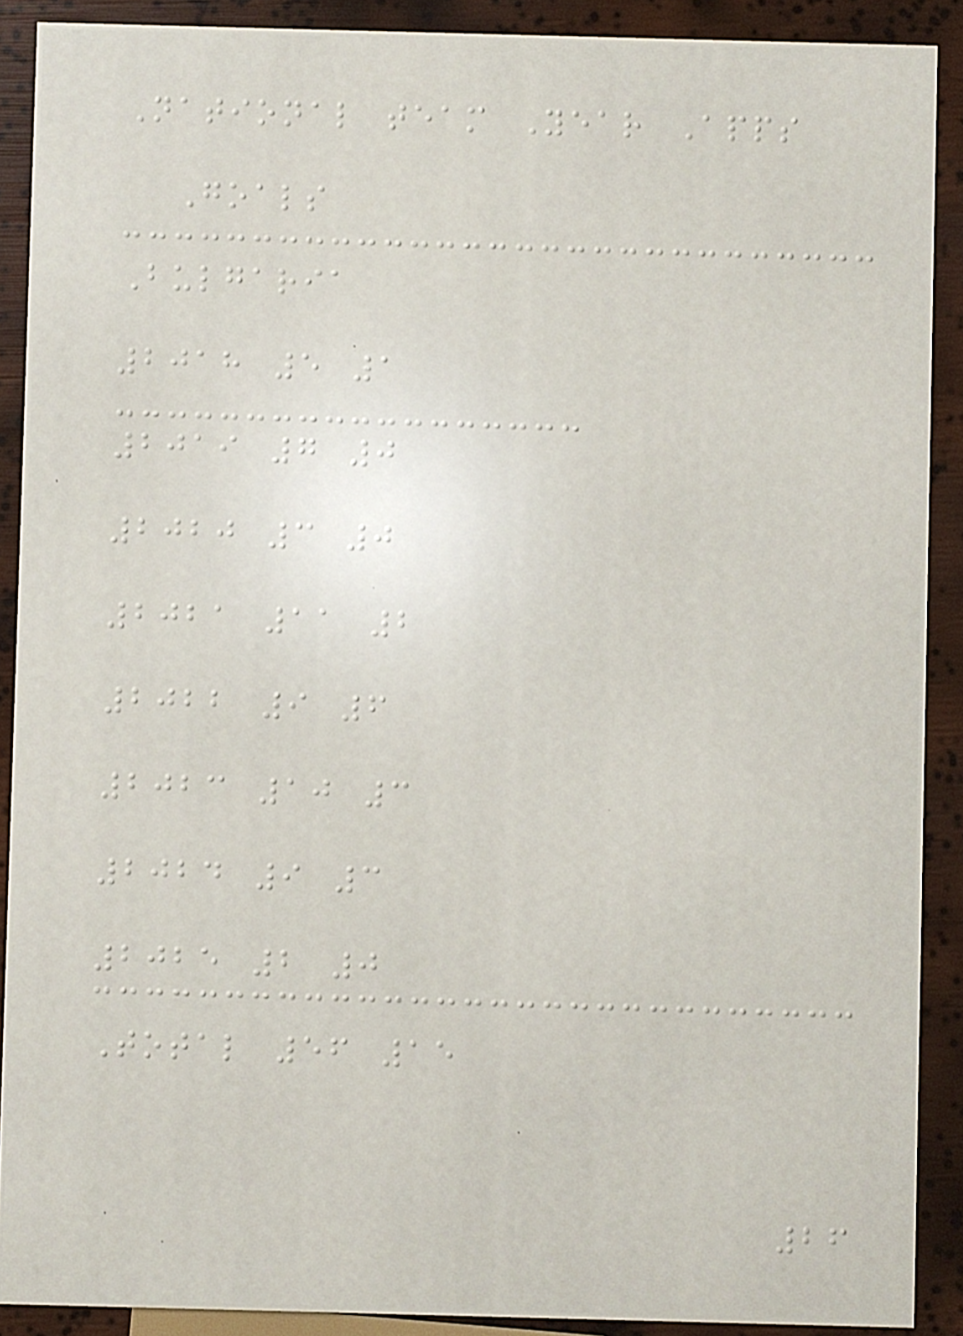National team Year Apps
Goals
Bulgaria
2018 5 1
2019 7 0
2020 3 0
2021 11 2
2022 9 6
2023 10 3
2024 9 3
2025 2 0
Total 56 15
26
